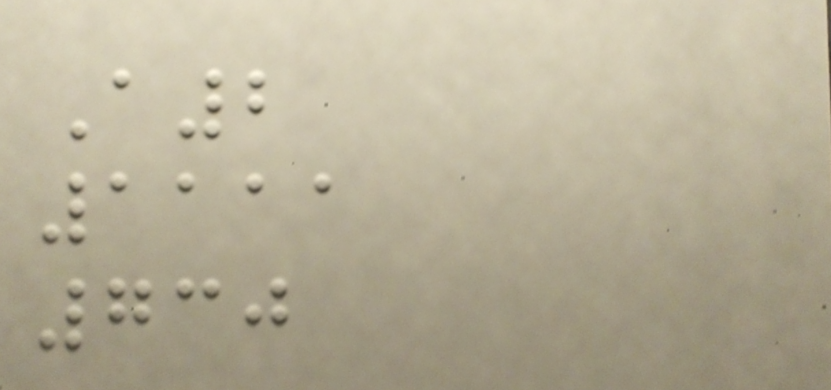A2
1111
730
